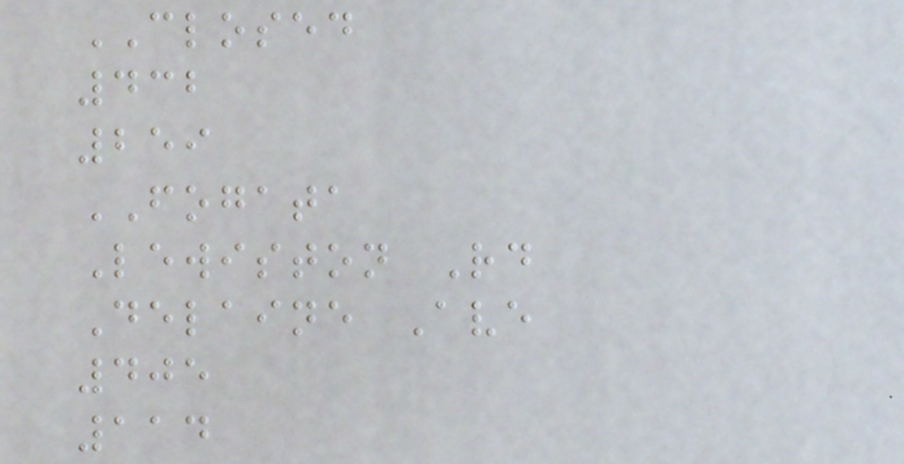CLOSED
432
259
FOGATA
Lewiston Rd
Delaine Ave
405
114
